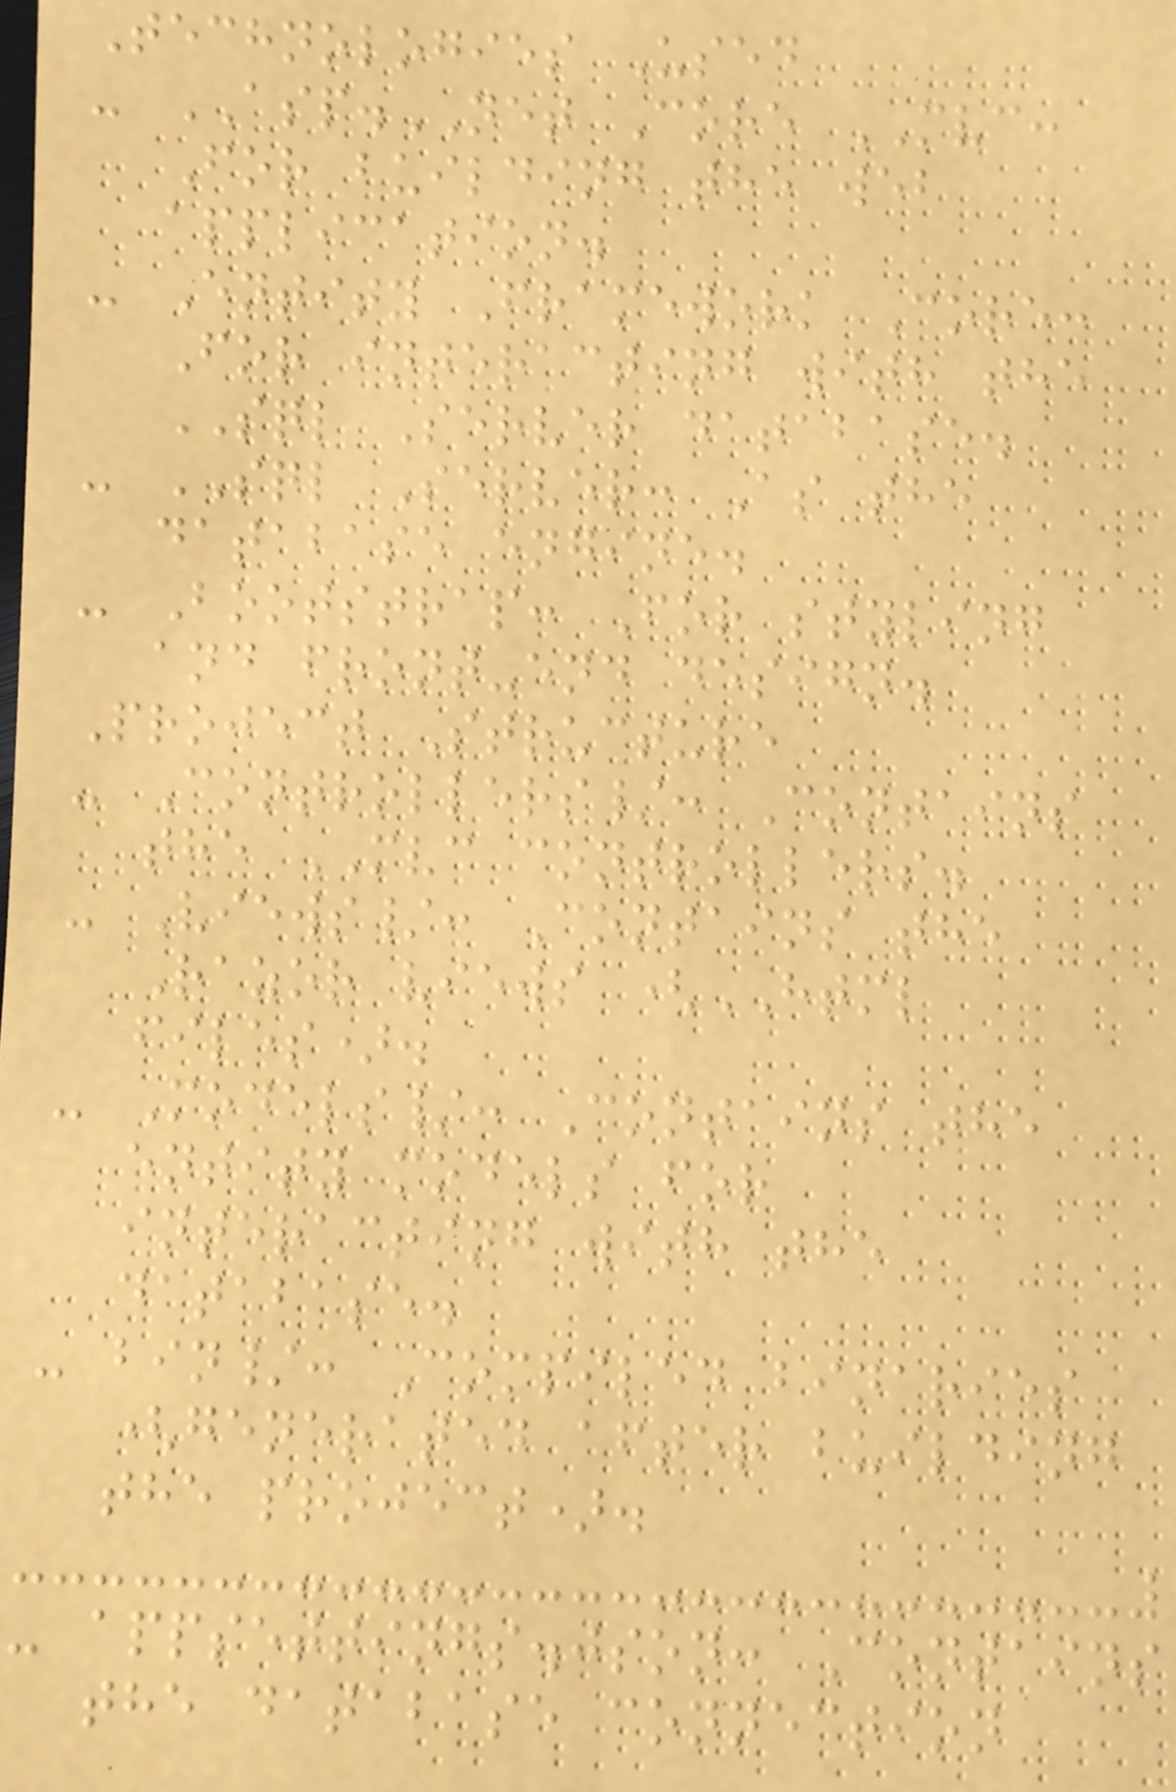Technologies Used
- ASP.NET Core MVC:
For building the web
application.
- Entity Framework Core:
For interacting with the
SQL Server database.
- SQL Server: As the
database engine.
- Bootstrap: For styling
and front-end design.
Project Structure
- Controllers/: Contains
the MVC controllers.
- Views/: Contains the
Razor views (HTML
files).
- Models/: Contains the
entity models for
interacting with the
database.
- bin/: Compiled binaries
(generated after building
the project).
- appsettings.json: Contains
the database connection
